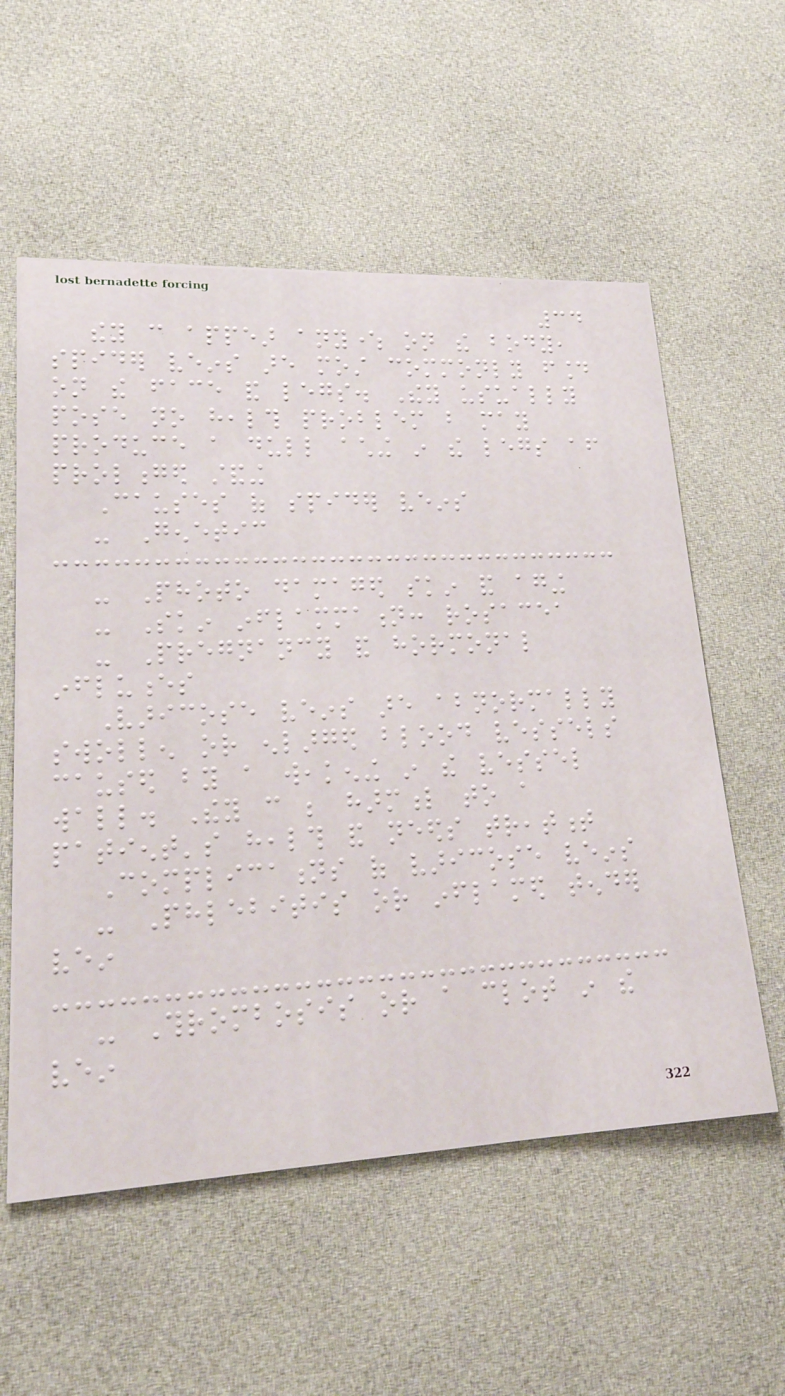34
they can appear anywhere on the body,
spider veins are most commonly found
on the face and legs. They usually
pose no health problem but may
produce a dull aching in the legs after
prolonged standing
Causes of spider veins
- Genetic
- Photo damaged skin and aging
- Skin inflammation: rosacea
- Pregnancy and hormonal
influences
Varicose veins are abnormally
swollen or enlarged blood vessels
caused by a weakening in the vessel
wall. They can be harmful to a
patient's health and needs treatment
Complications of varicose veins
- Phlebitis or inflamed tender
vein
- Thrombosis or a clot in the
vein
